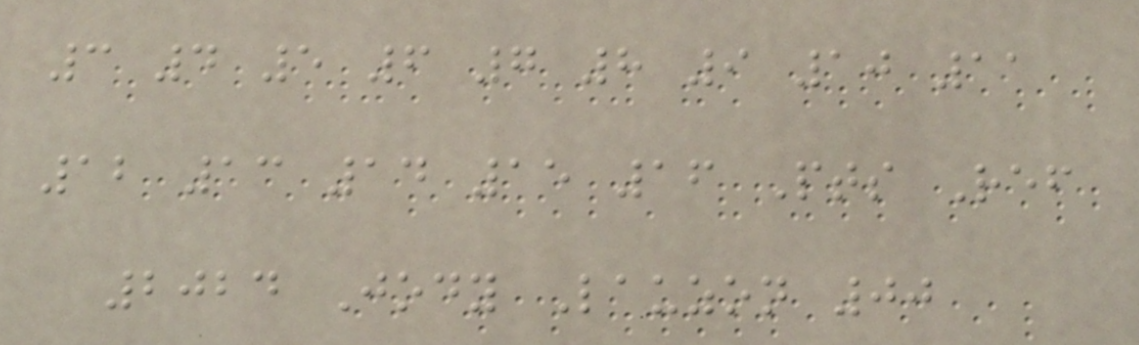3 4 5 6 7 8 9 10 11
12 13 14 15 16 Pts Ref
2024 Jody Lauzon 00
